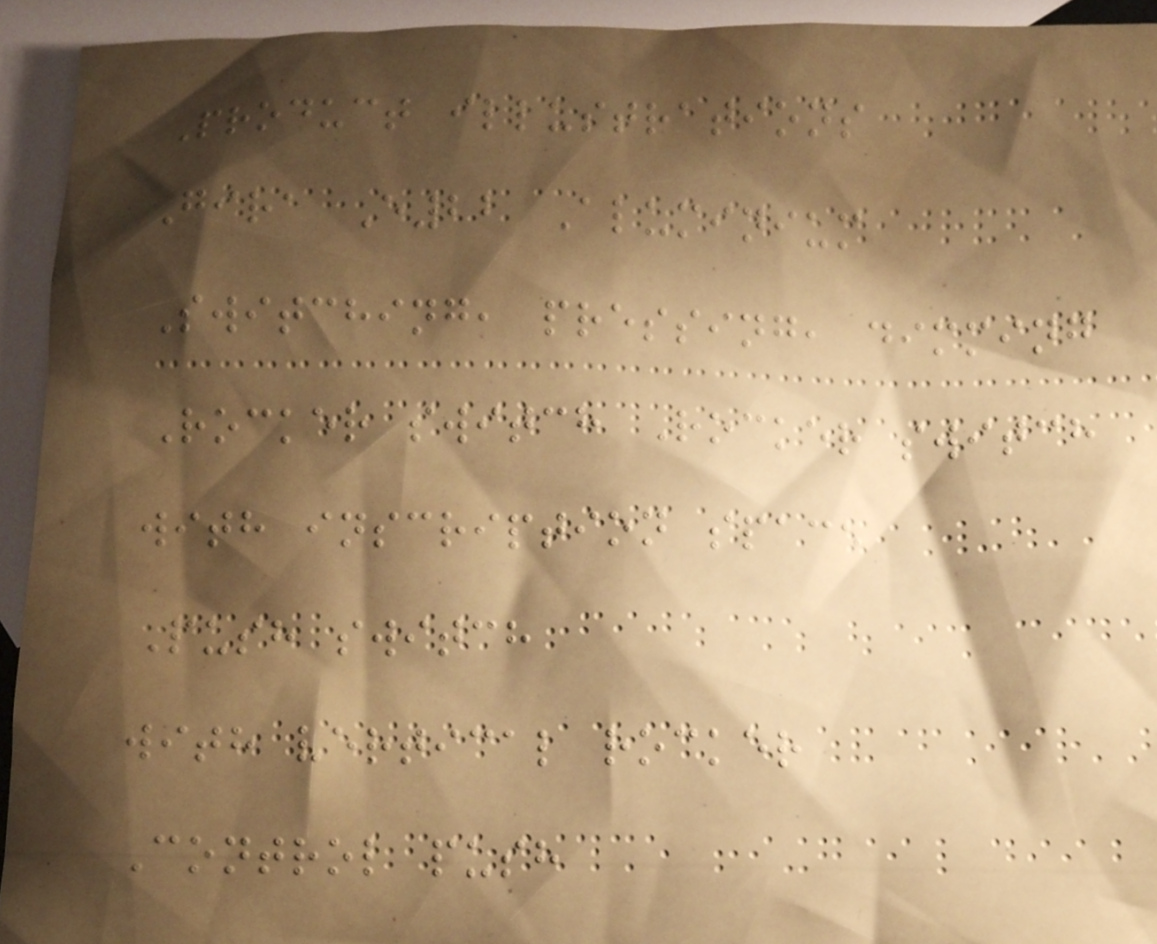Product illustrations
Gira E22 Aluminium
Switching, pressing, dimming
Rocker switch Rocker switch
with inscription space
Push switch
with vertical rocker
Control push
